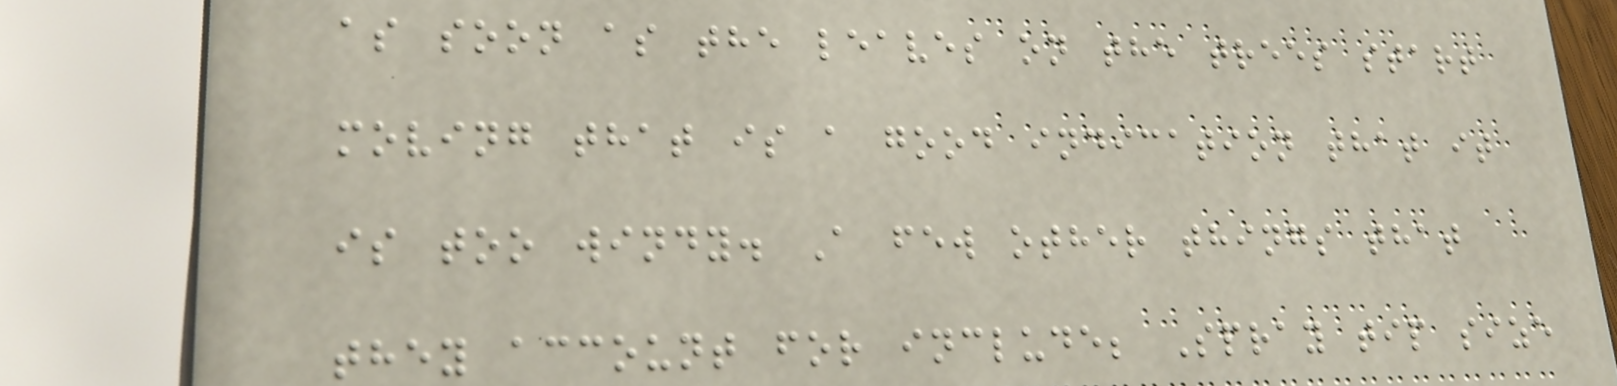as soon as the leaves on the trees start
moving that is a good indication that it
is too windy. A few other things that
they account for include; Spray tip size
